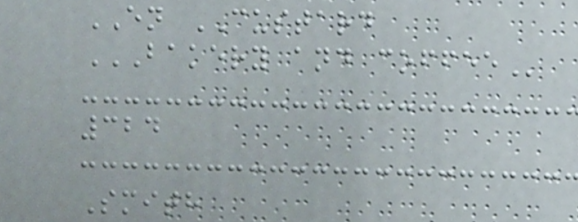EN CUSTARD
BAKERY AND COFFEE
324
Smith
